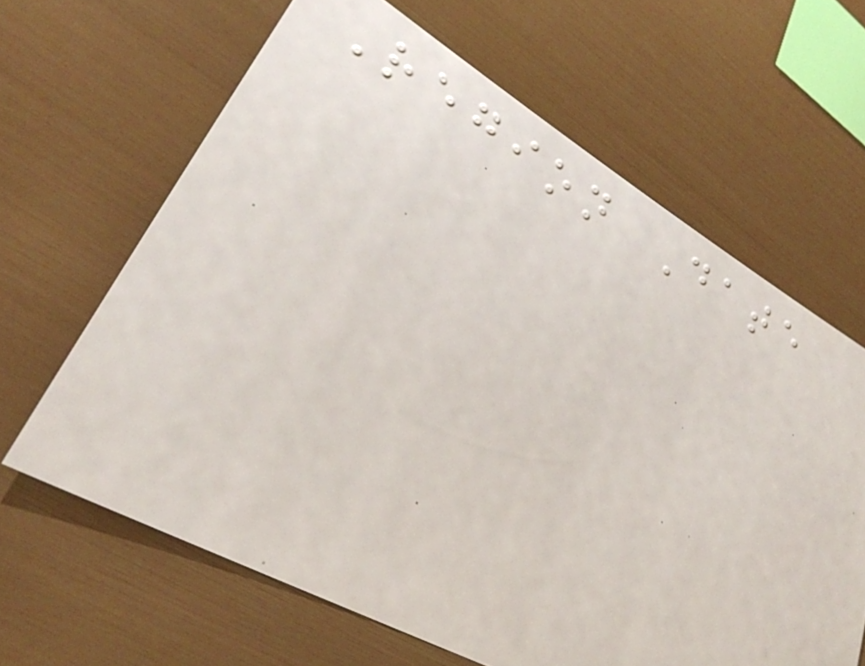Region Date
